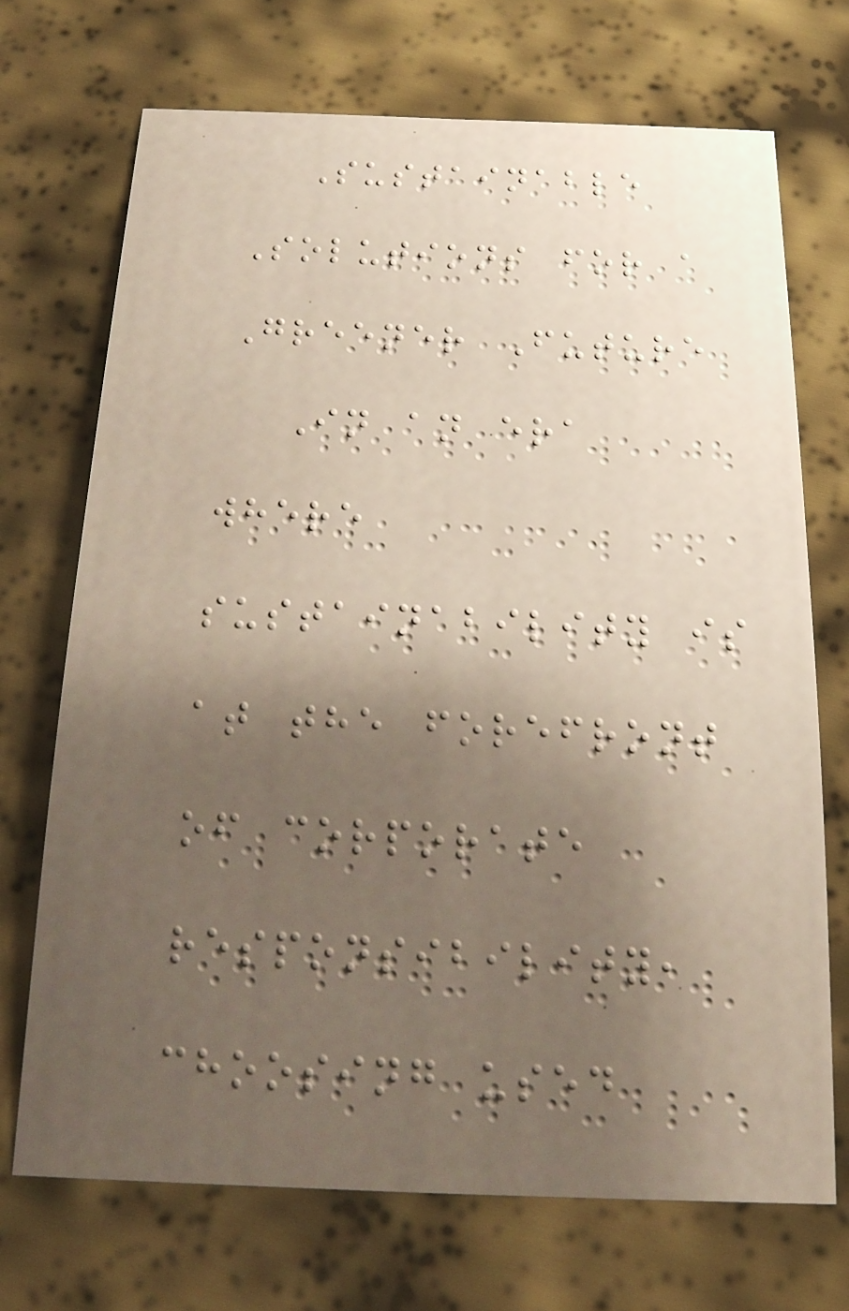Sustainable
Solutions for a
Greener Future
In an era
where
sustainability is
at the forefront
of corporate
responsibility,
choosing used
